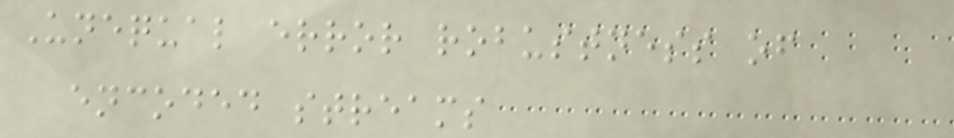Unequal error robustness of
encoded streams
